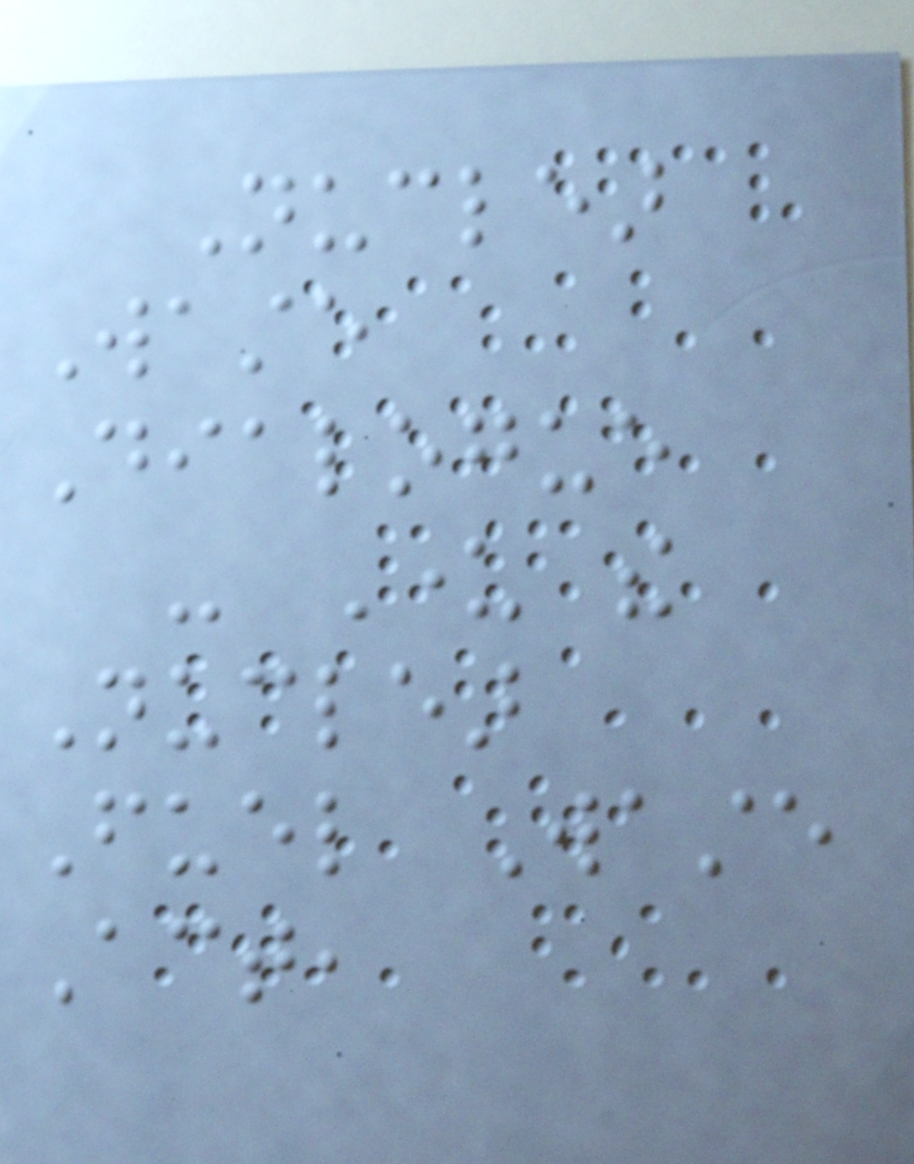Nuclear
Waste
Dialogue
- Under the
Nuclear
Fuel Waste
Act,
